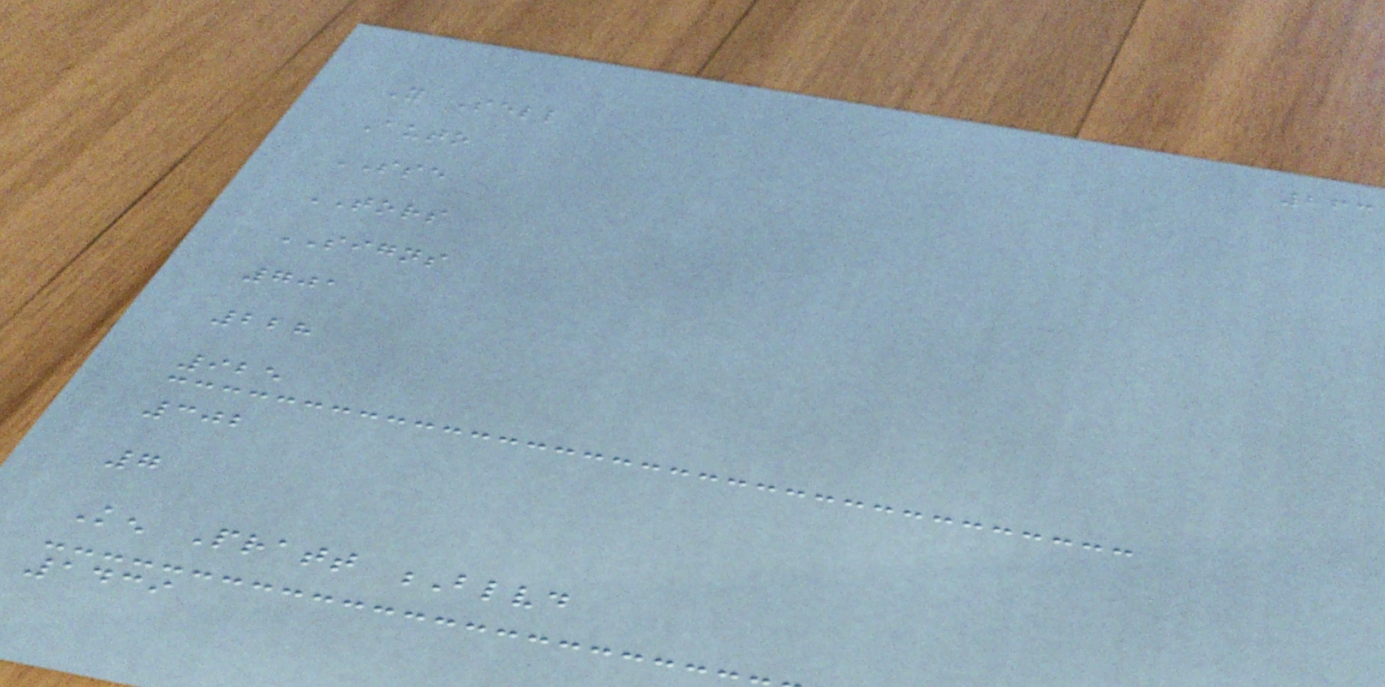263
You Sell
Auto
SSE
TORS
SIGNS
701
228
925
302
7
Ken Pratt Blvd
1439
